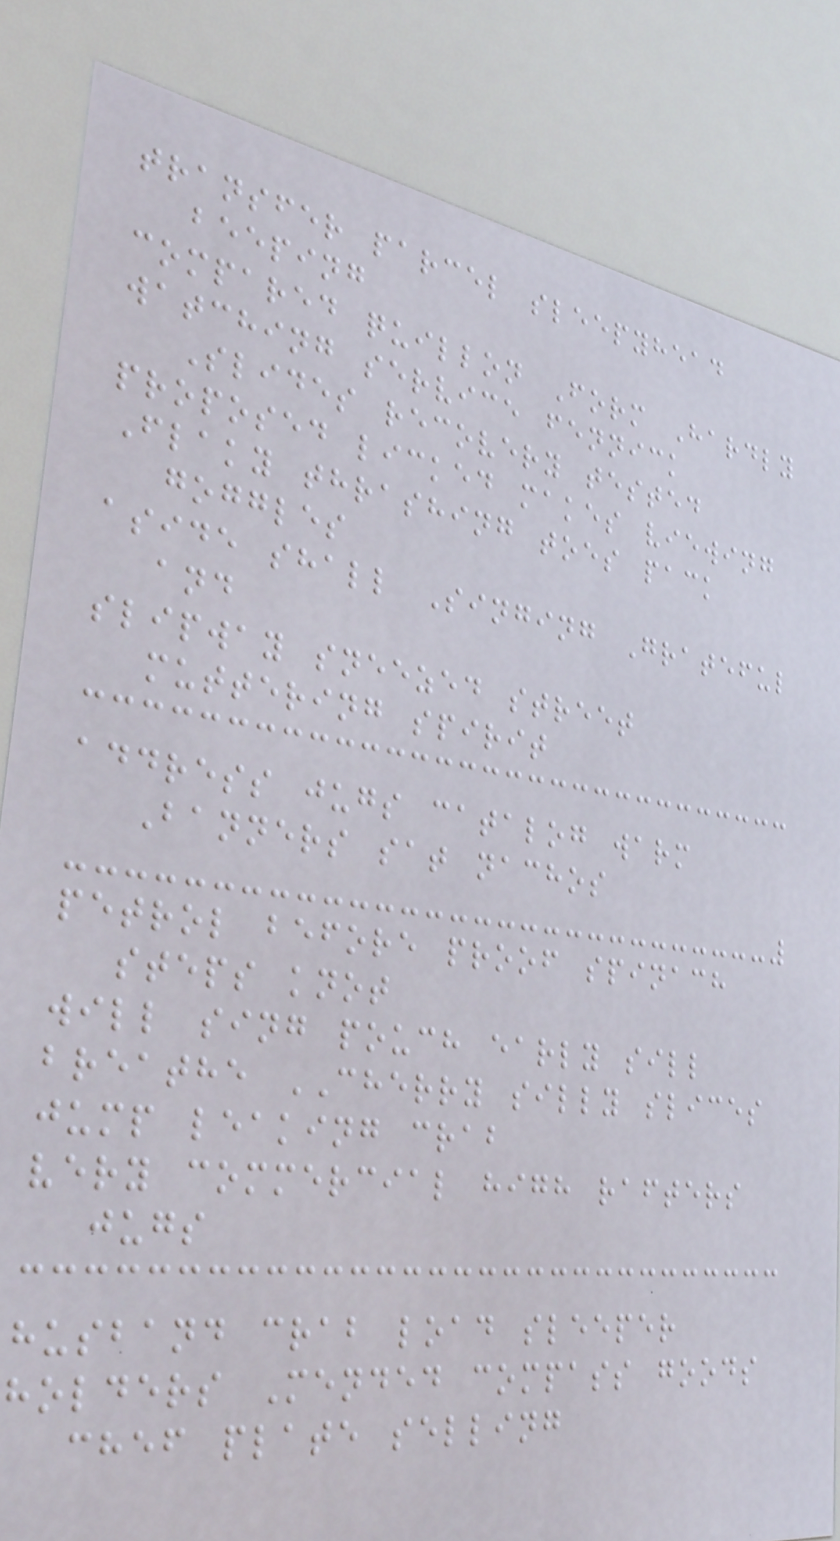transfer parcel sleepyhead
beeping
compared quillon Form Hardly
watching service fennick
Slides recovery tested
proposed licked makes viewing
Flaky thrashing toes pack
goggles
aside shall Singing Grateful
and
slipway sneezed street
muttering spirit
address jugs catalog warm
Banners sat nachos
petrol before proof spinach
steps knot
will sing pouch early sill
breathe CHERRY silly slices
jump leaking crab
very commercial high rafters
jugs
husband crab load sleeper
holders Mended compass goods
chef plate selling
